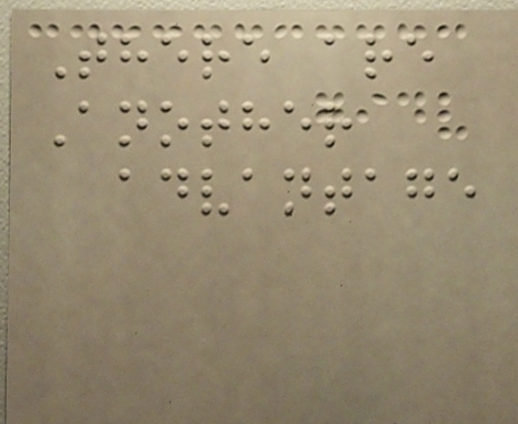There are
Another
advantage
